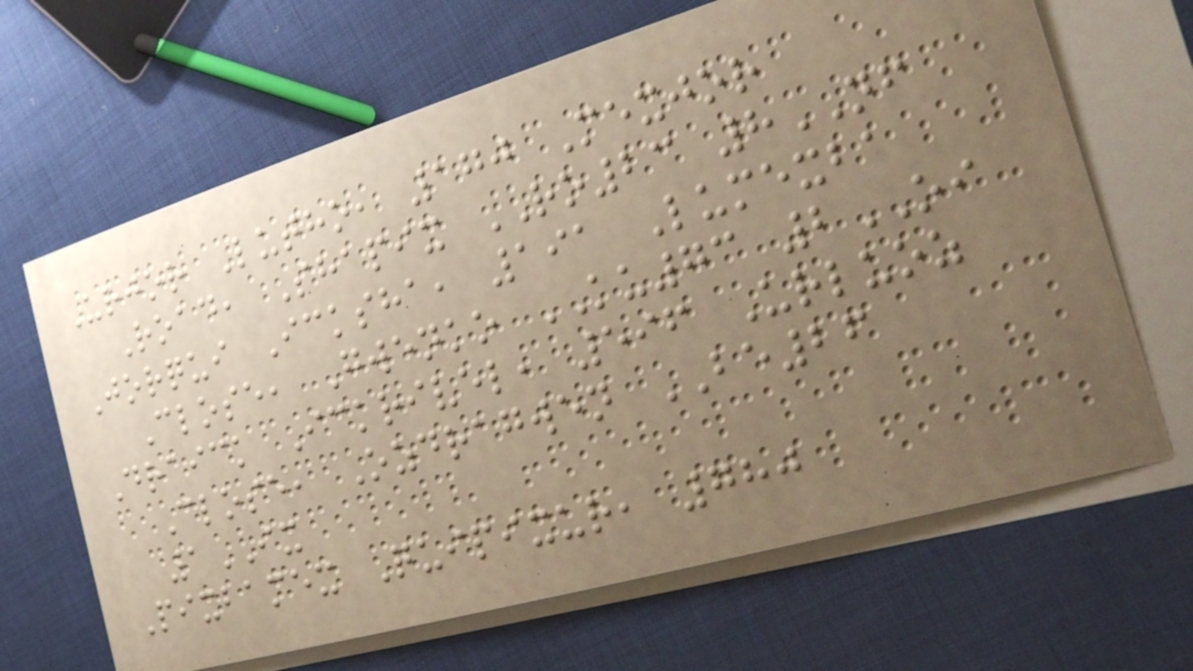Urjor Lutho, 170 Mexjor
Road, Shapix RO23 8NF
Jorqui Icksha, 191 Lumexba
Close, Gwenko KU73 2OI
Draick Ickrivel, 596 Urluoz
Close, Ozdragwen BE26
1IX
Pixbamex Quipixur, 780
